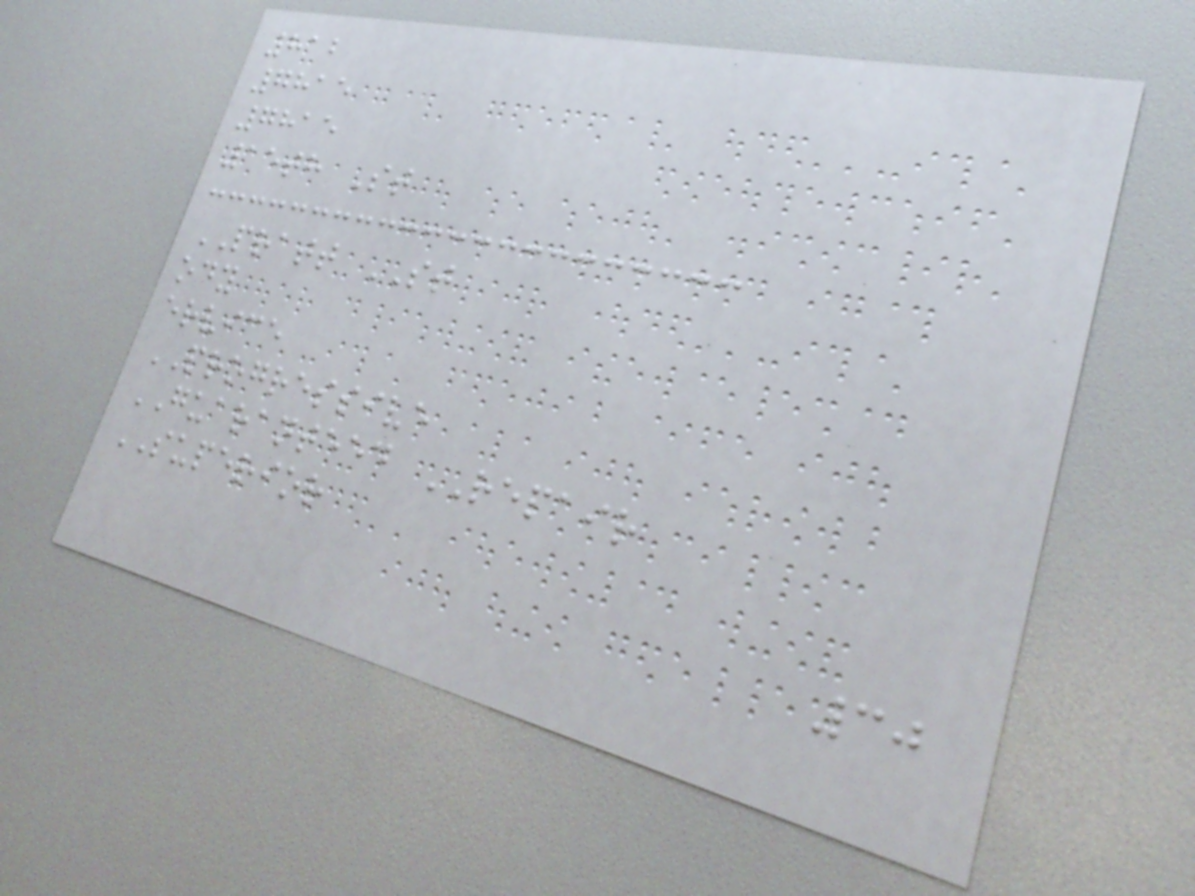812
7815
7815
15th St
PRATT ST
ody
ervice
PROGRESSIVE
GUARANTEED REPAIR
SUPERIOR
30
